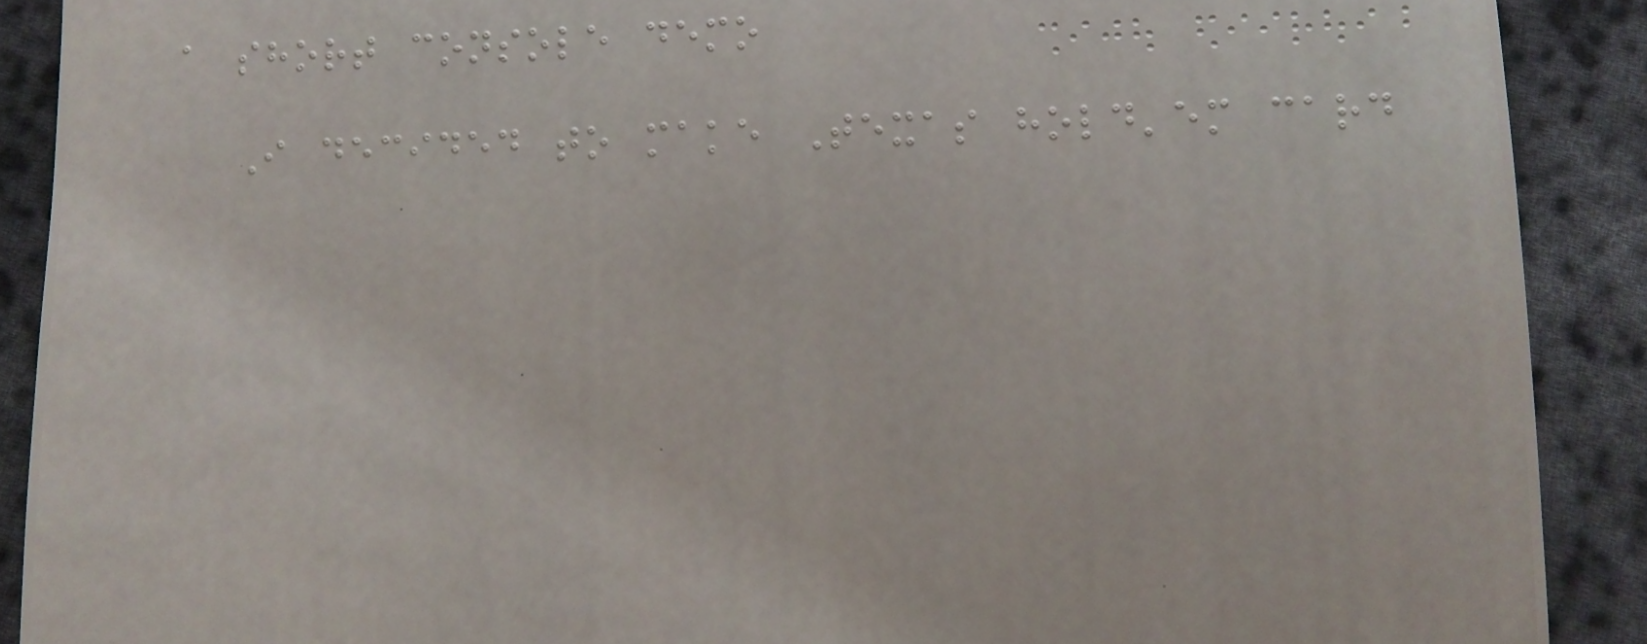a short console demo
I decided to make Texas hold'em card
